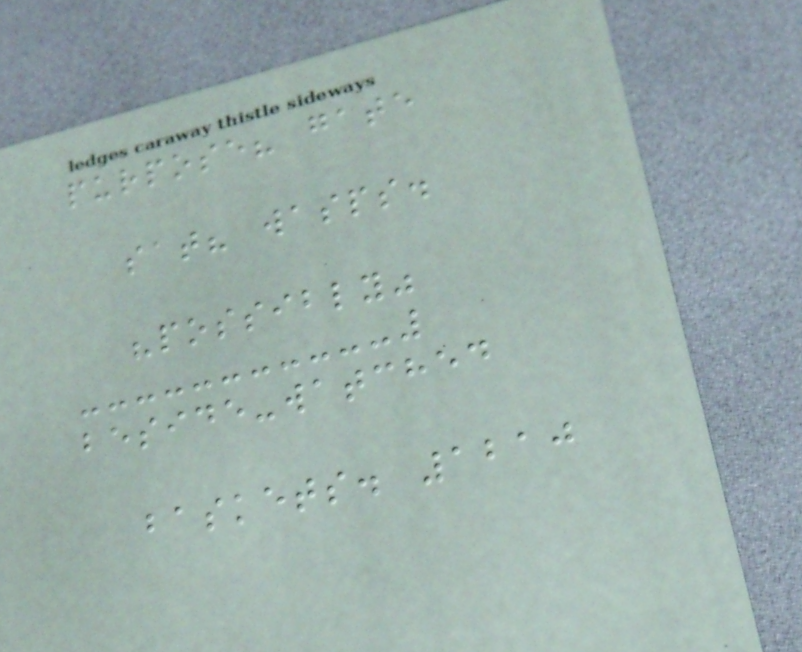purpose? gate
sat? wasps.
"possibly"
beside-watched
baskets. 1210
